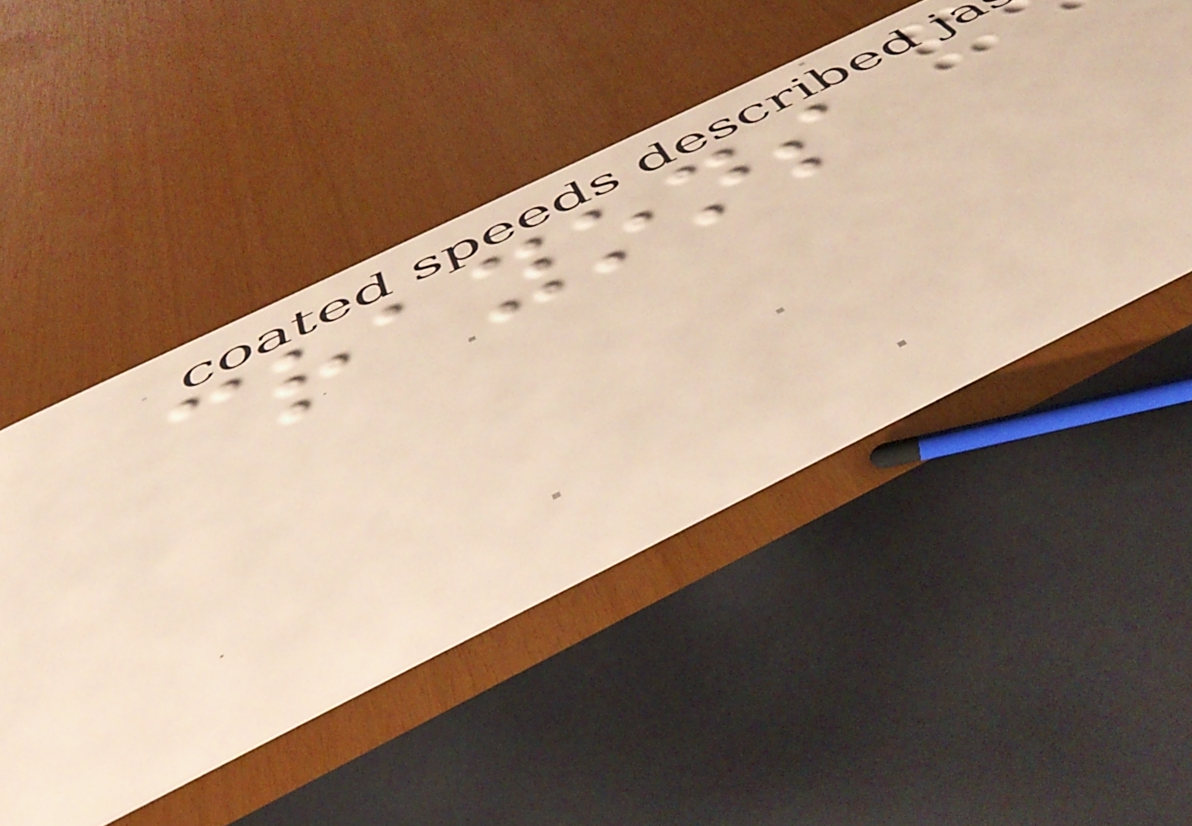crayons
